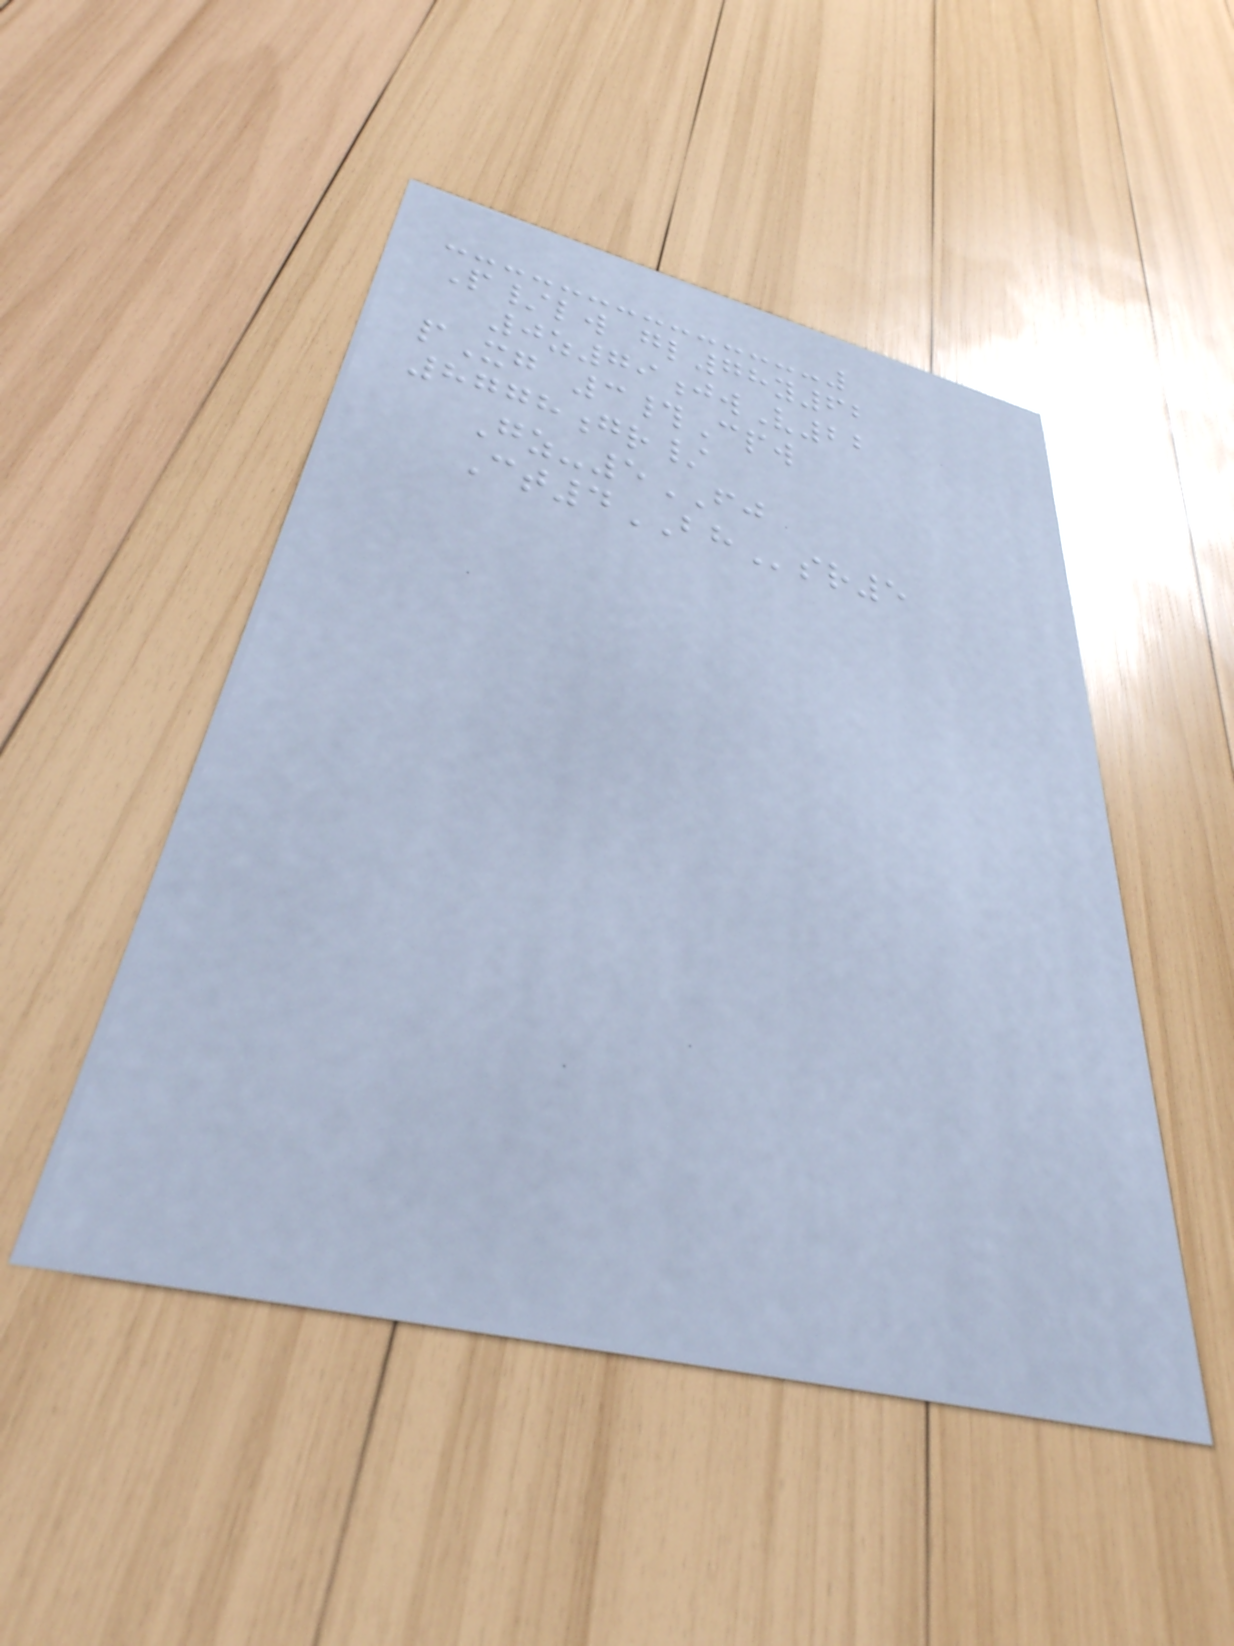P/lw gl78y62
0z79jwV22
pXg 3#Cpw
8778gr/
Gz-5FJ
Ct4BHsr5
